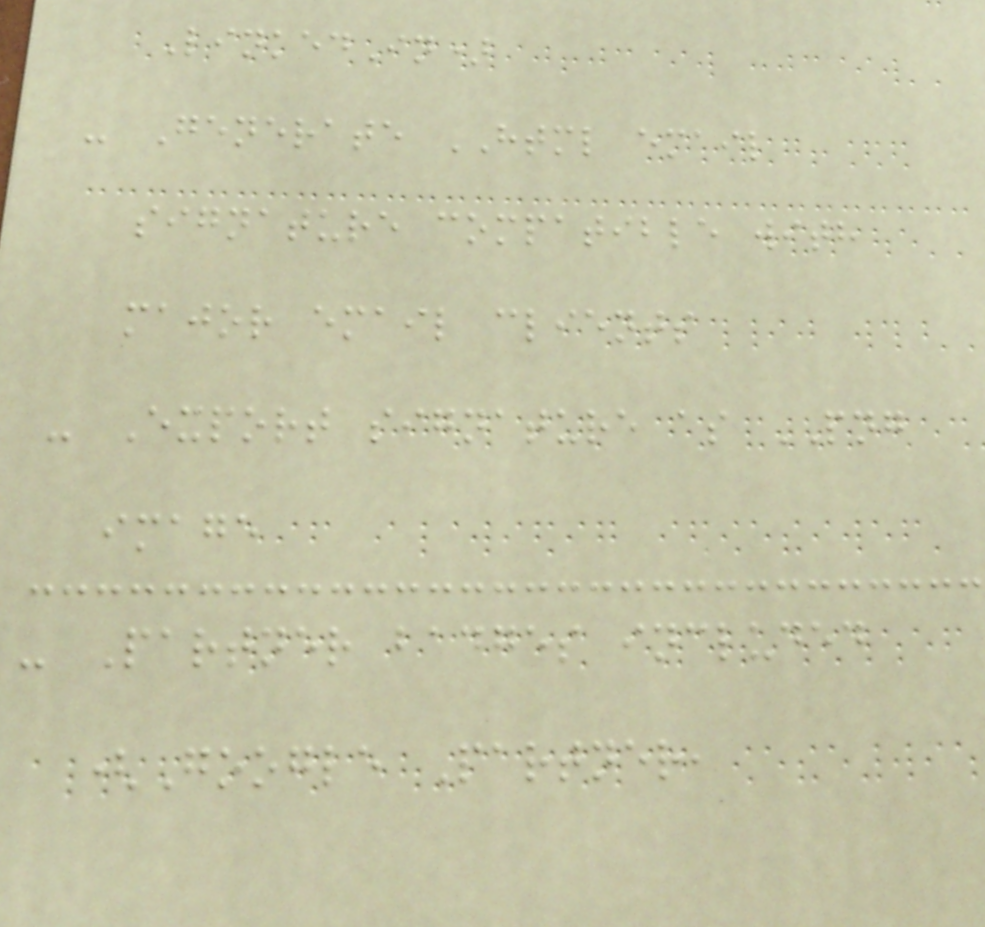LinkedIn)
- Generate HTML email
signature compatible with
major email clients
- Export signature as PNG
image
- Partner badges included
(Google Partner,
